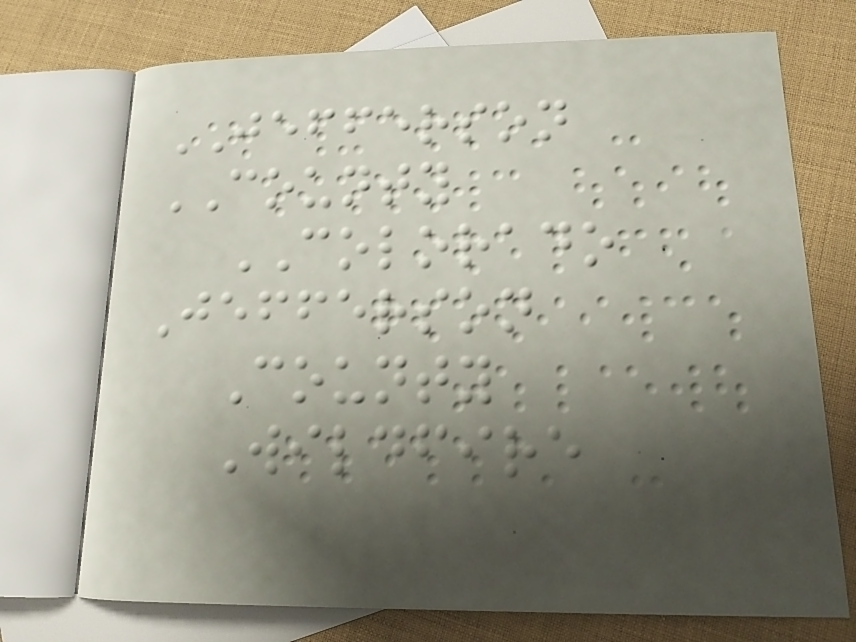JEFFERSON
COUNTY
COLORADO
Jefferson
County
Wildfire
